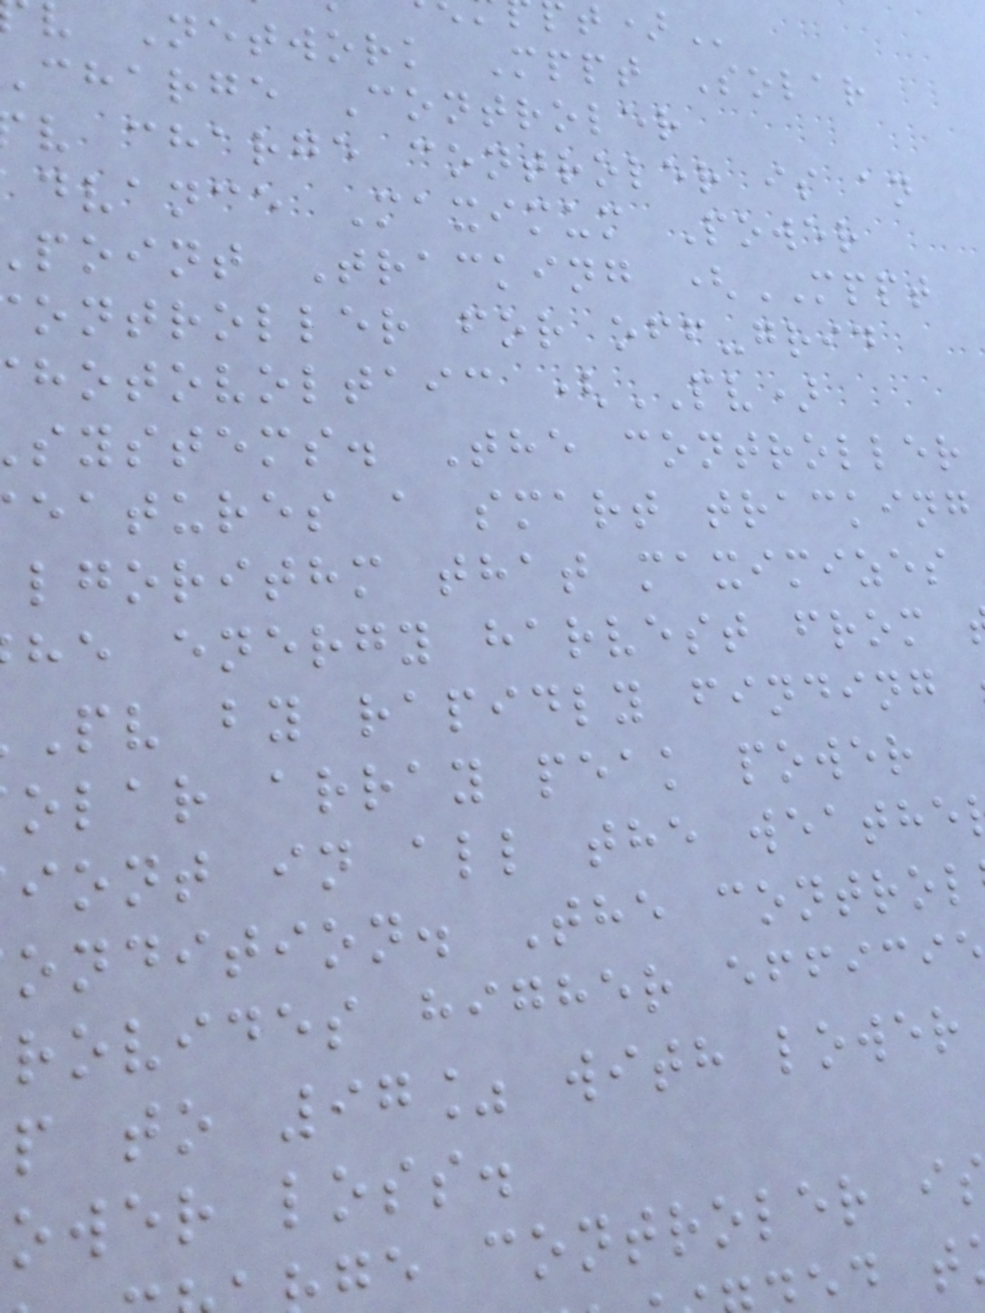Network Mppt Solar
charge Controler
v charge controler is an
dvance Maximum Power
point Tracking (MPPT
ontroller for off-grid
hotovoltaic (PV)
systems. The controller
eatures a smart tracking
lgorithm that maximizes
he energy harvest from
pv by rapidly finding
olar array peak power
iont in all the weathe
ondition. The control
rovides higher effici
p to 97% with lower
ower loss.
ge controler i
